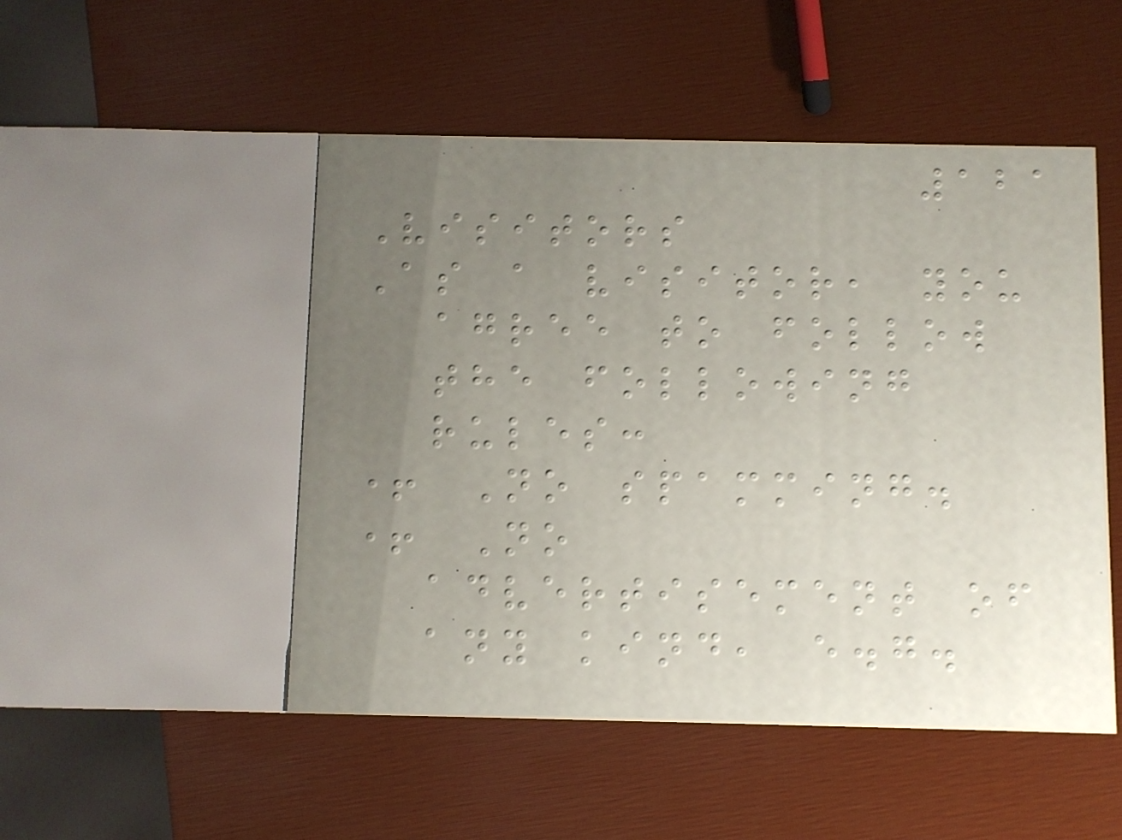121
Visitors
As a visitor, you
agree to follow
the following
rules:
+ No spamming.
+ No
advertisement of
any kind, e.g.
